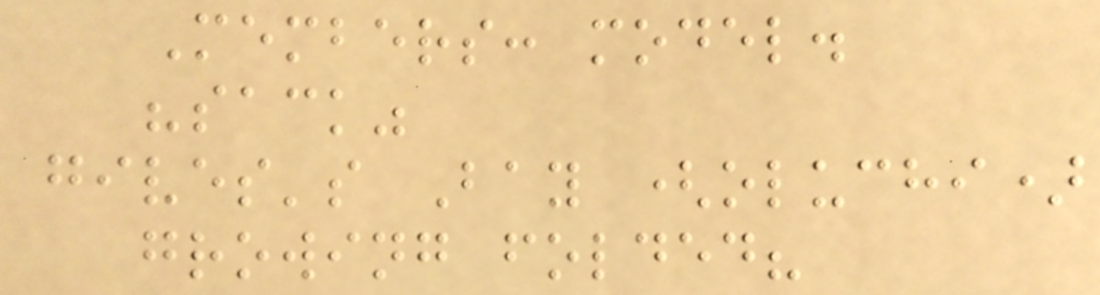Members: model.
"sack"
gives's Bay (oluchi)
growing folded?
